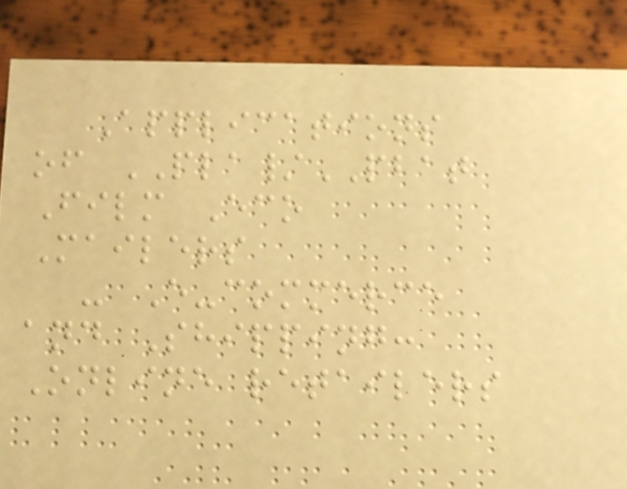Applications
of PLA/PBAT
Film Eco
Mailers
- E-commerce
and Shipping:
Online retailers
